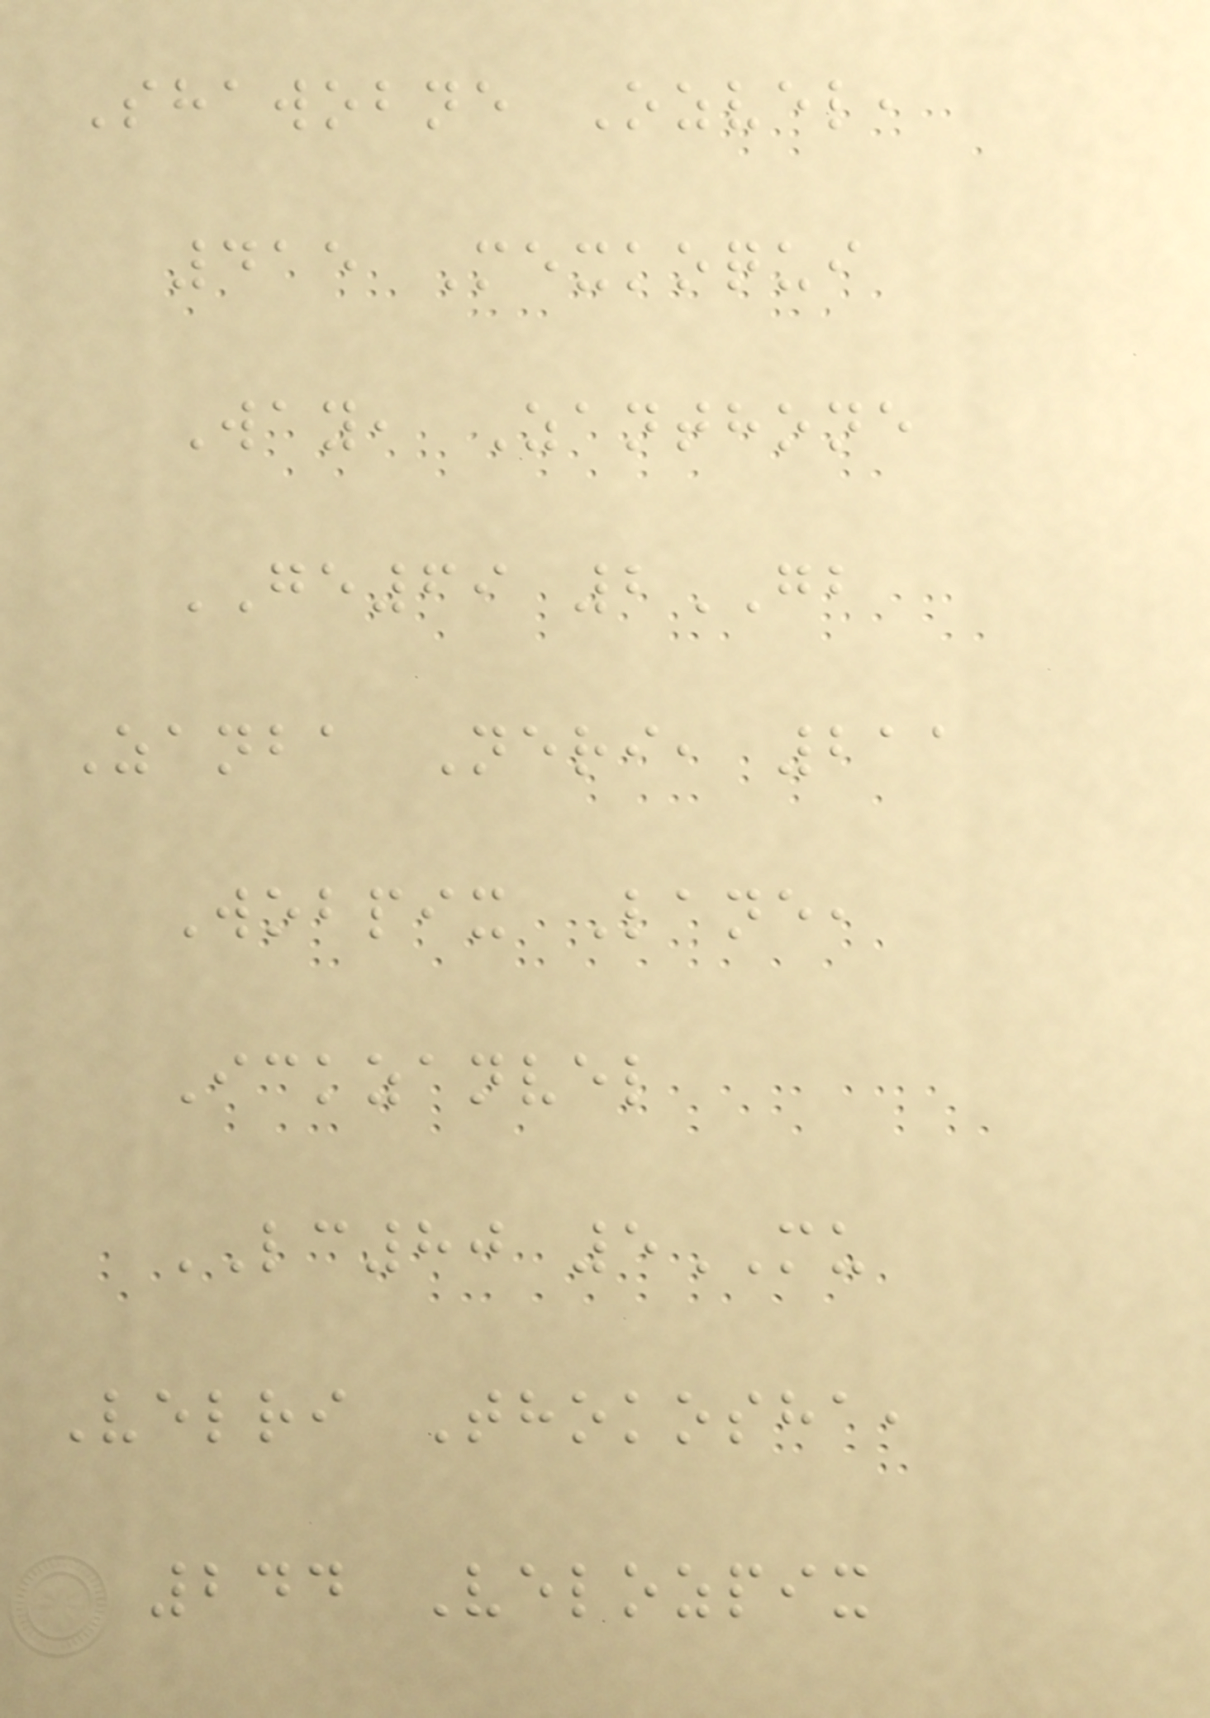Shawobne Ozvel,
415 Mexkoqui
Way, Zanthone
GE69 2GB
Zanba Neri, 211
Wobpix Lane,
Ickzanvel
LC80 5MU
Velri Thokosha,
244 Velozpix
